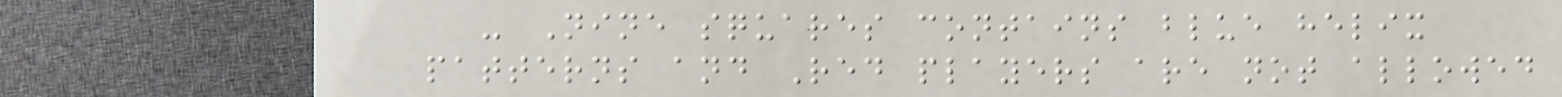- Nine squares contains blue helix
patterns and Red players are not allowed
